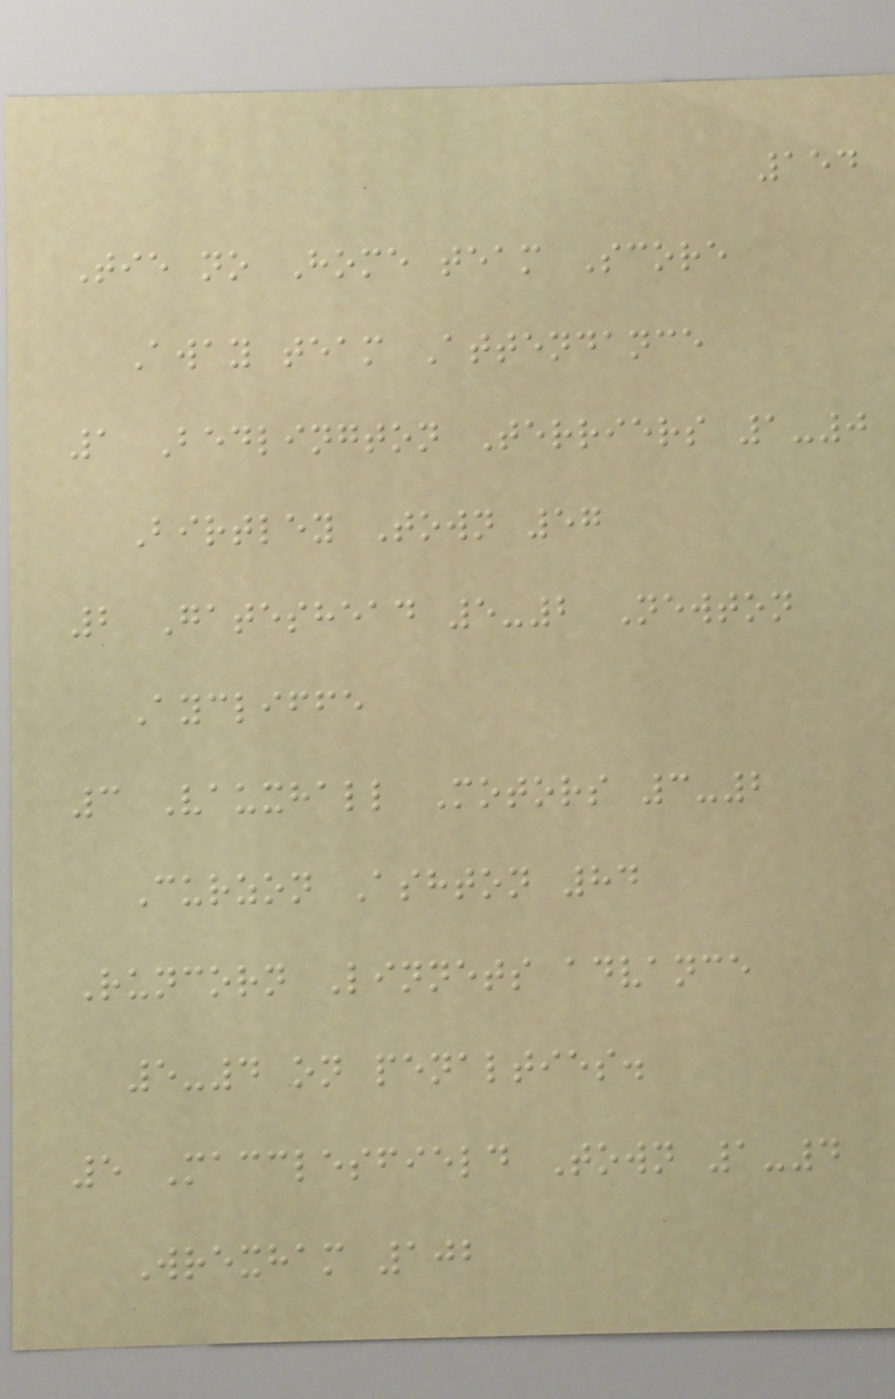154
Tie no Home team Score
Away team Attendance
1 Bedlington Terriers 1-0
Birtley Town 57
2 Gateshead 5-2 Newton
Aycliffe
3 Vauxhall Motors 3-2
Curzon Ashton 84
Runcorn Linnets advance
5-4 on penalties.
5 Macclesfield Town 1-4
Wrexham 102
